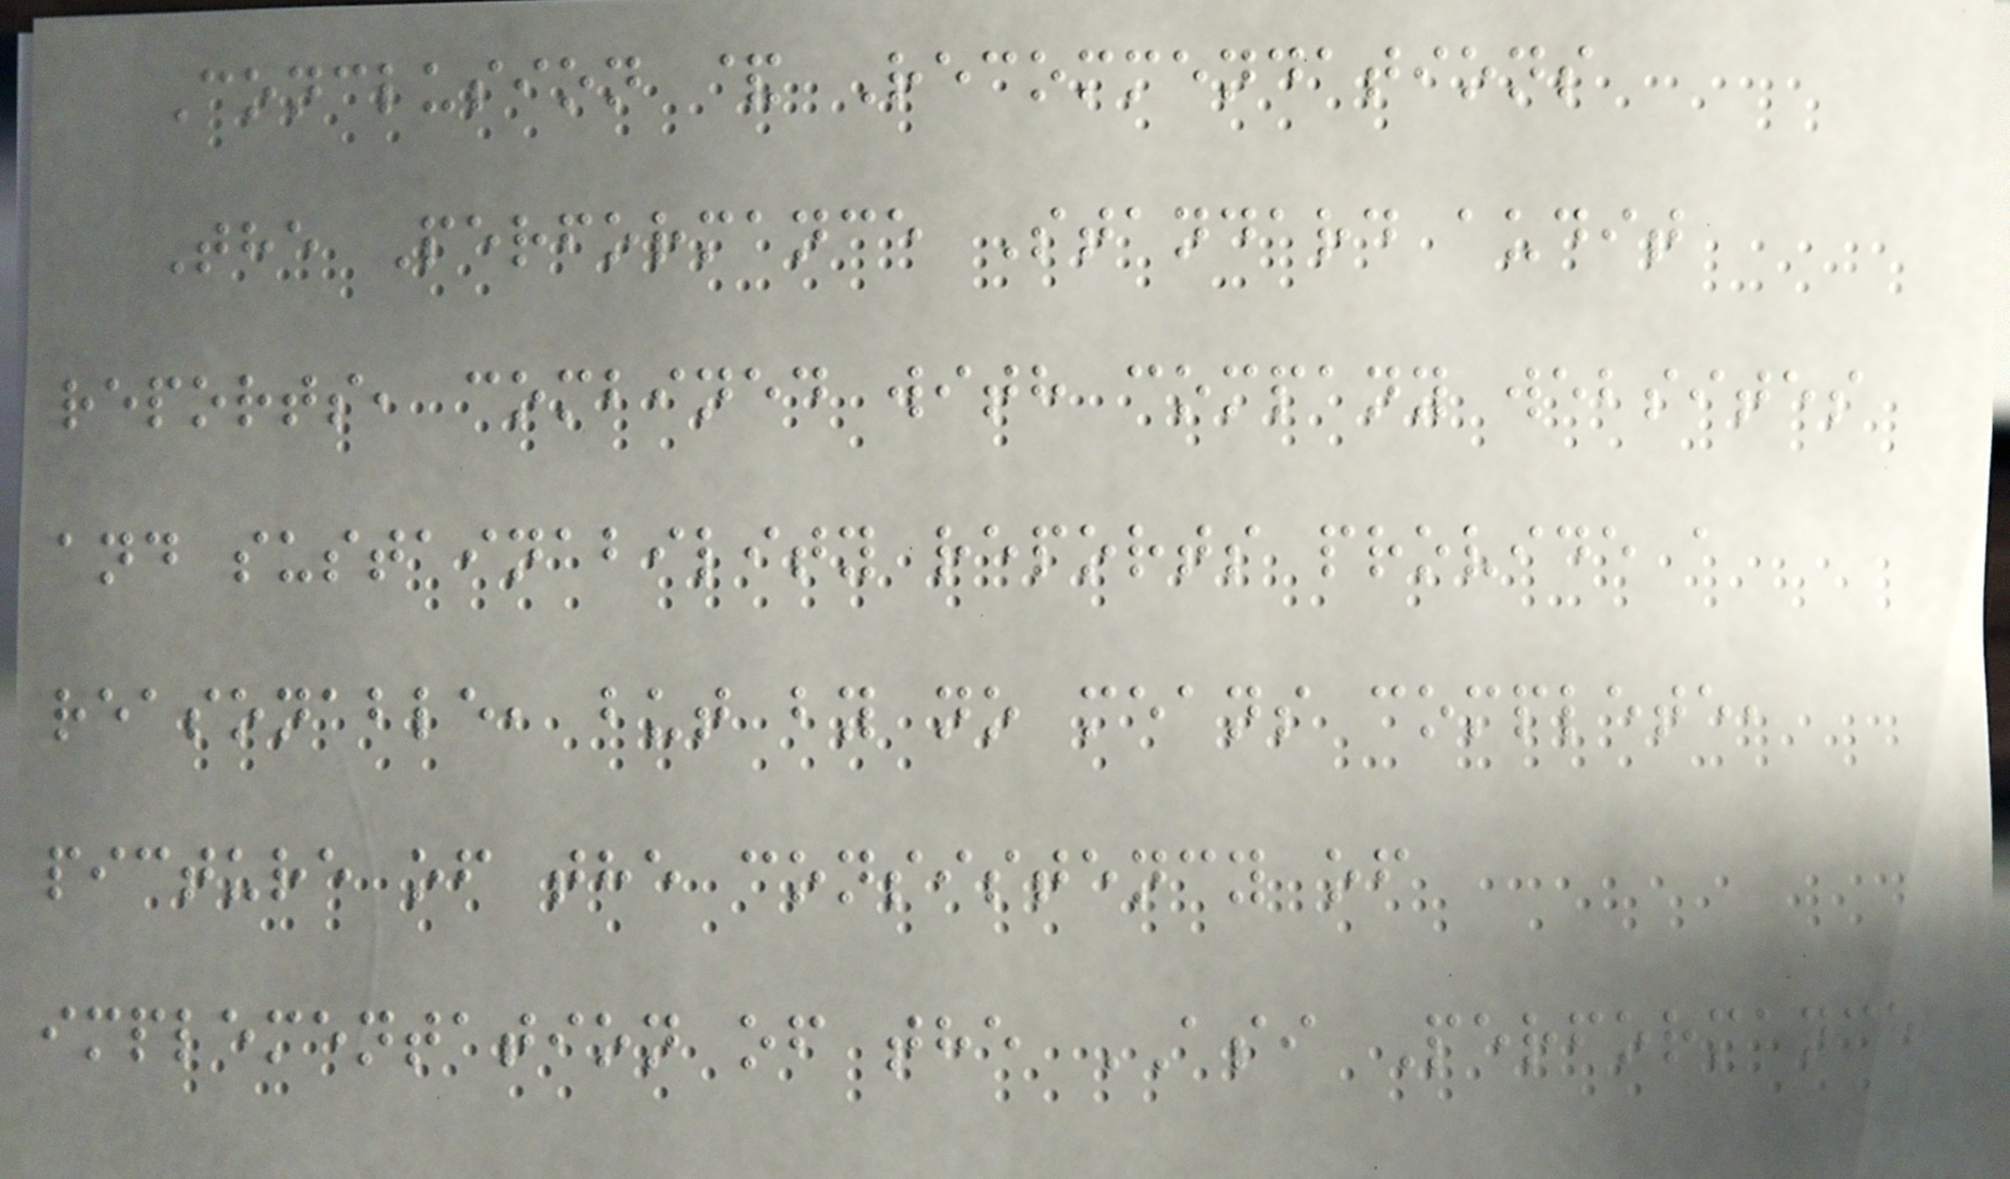Conclusion & Recommendations
The Performance Standard audit
reports, combined with company websites
and sustainability reports provide a
reasonable, but by no means complete,
picture of the consistency of
implementation of the ASI Performance
